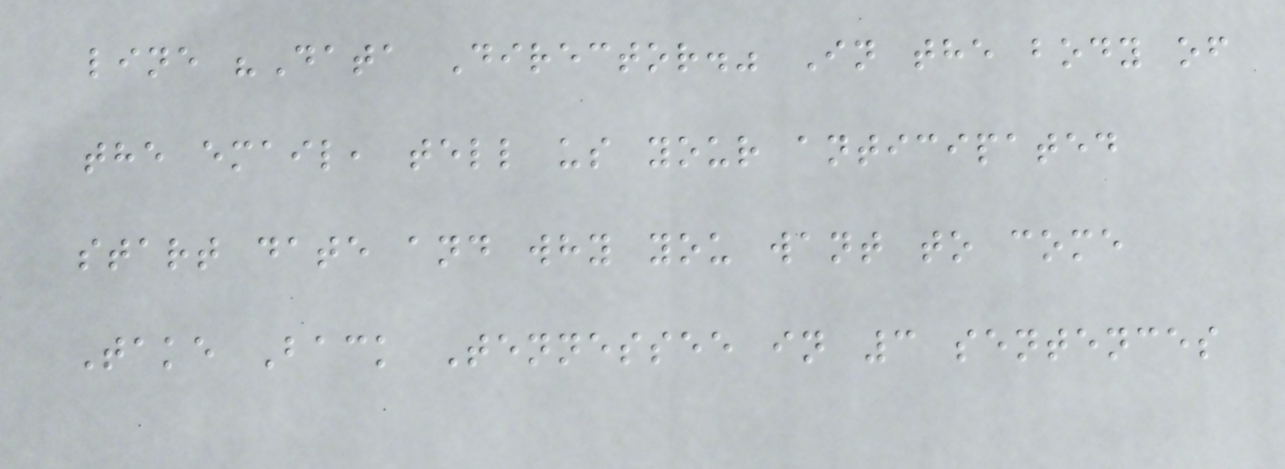line "Data Director." In the body of
the email, tell us your anticipated
start date and why you want to come
Take Back Tennessee in 3 sentences
